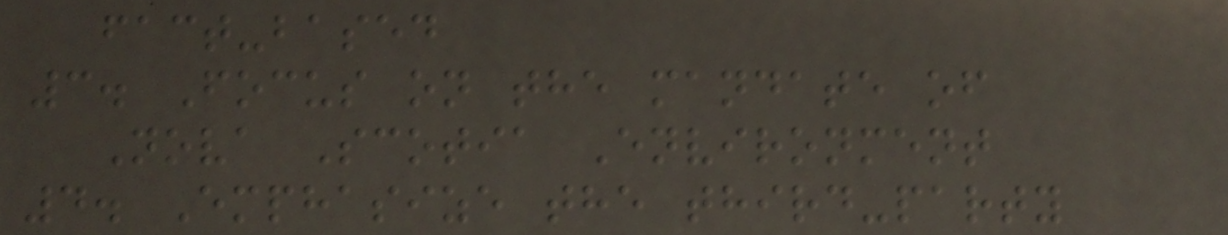fact-based
3. Focus on the mandate of
Nova Scotia Environment
4. Emphasize the third-party
